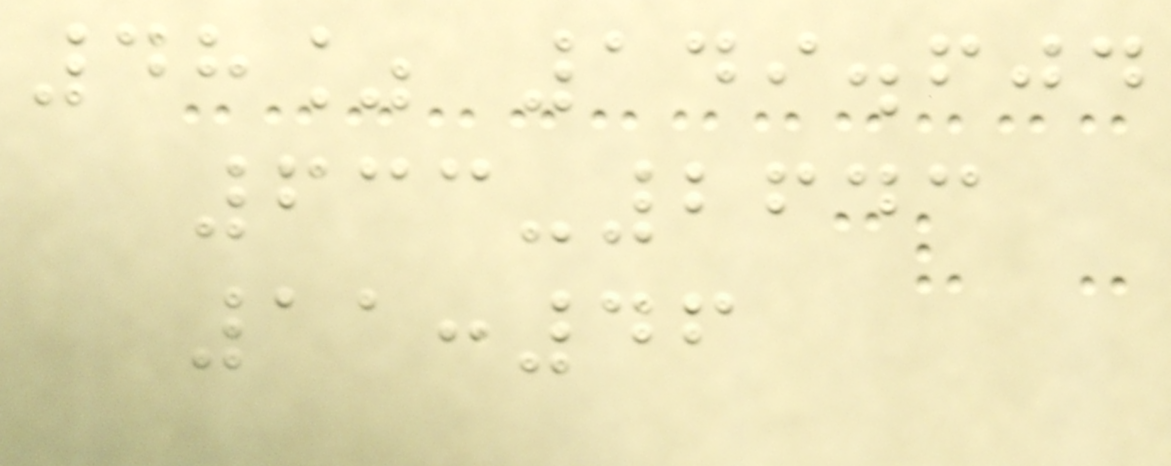48% 149.604
633-2643
11:46
